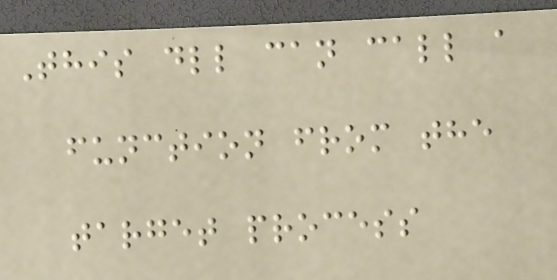This dll can call a
function from the
target process
